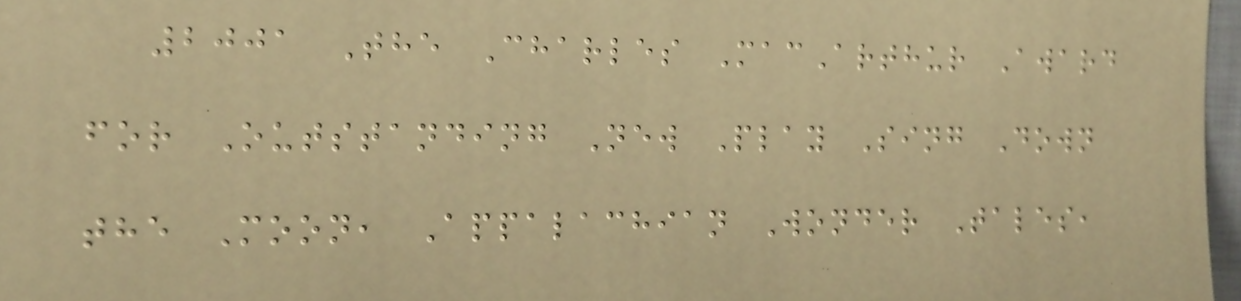2001 The Charles MacArthur Award
for Outstanding New Play Sing Down
the Moon, Appalachian Wonder Tales,
